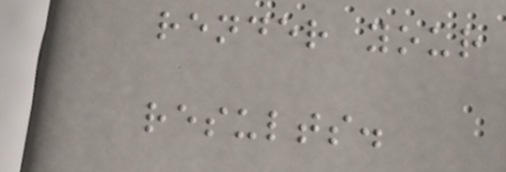render your
results.
